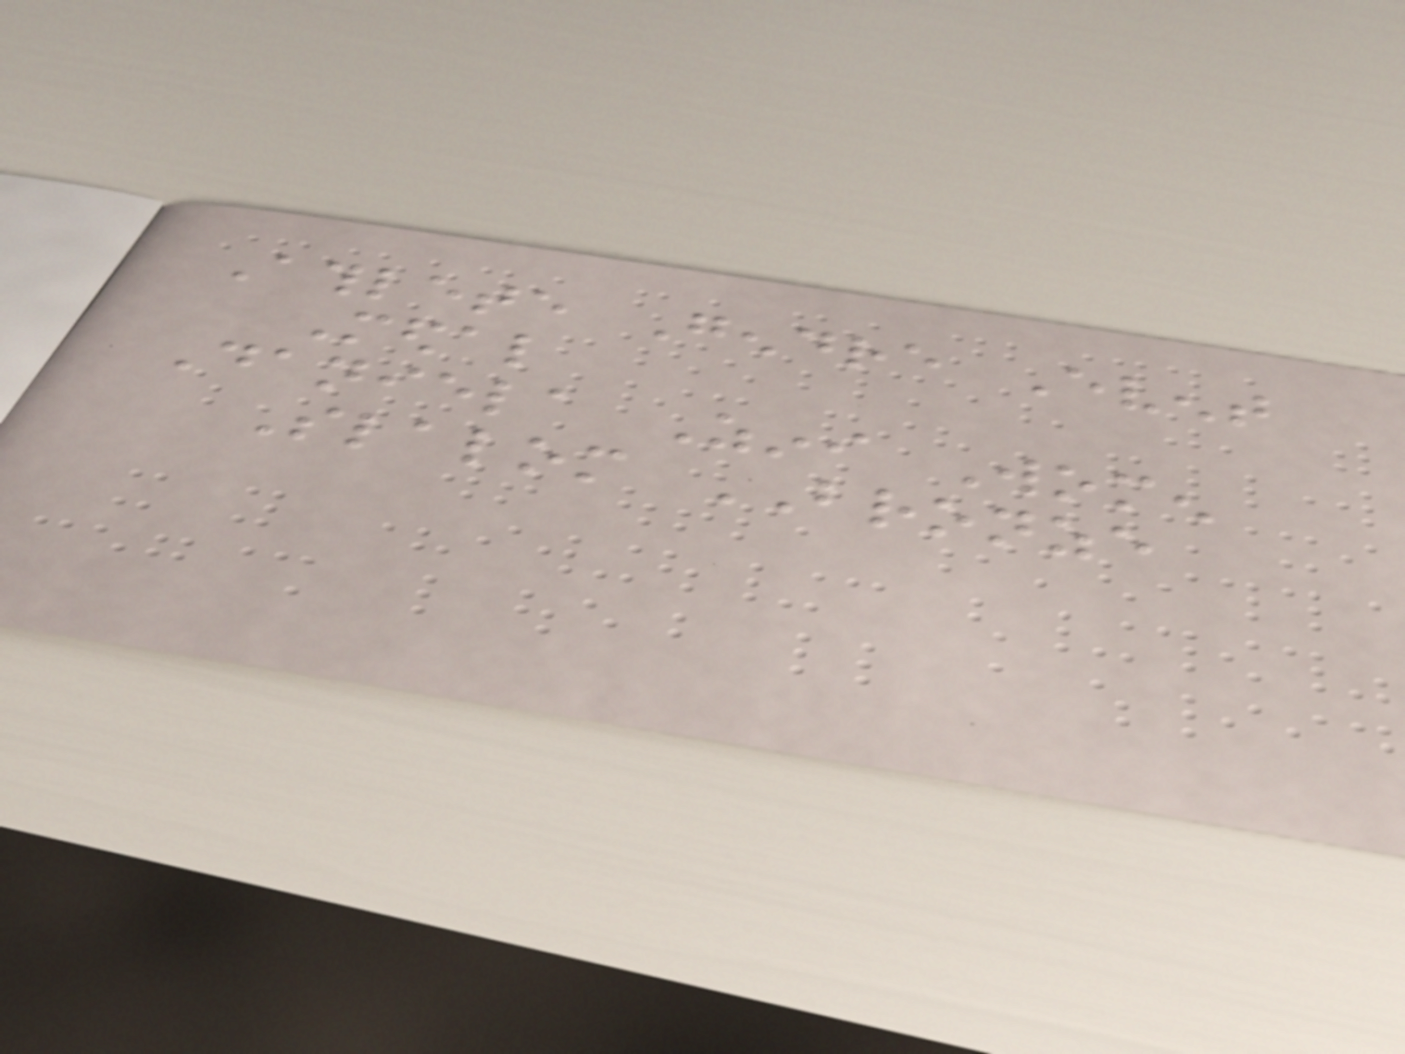Athlete Gendre Event
Medal
Daniela Zini Women
Slalom BRONZE
